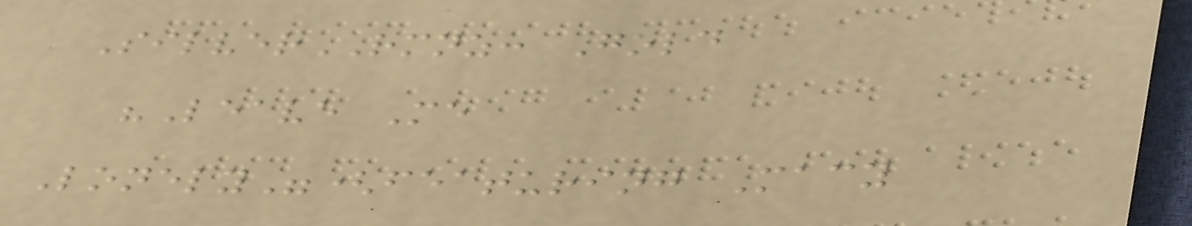SilverRMNZ: Gold
"Leave Me
Lonely"(featuring Macy
